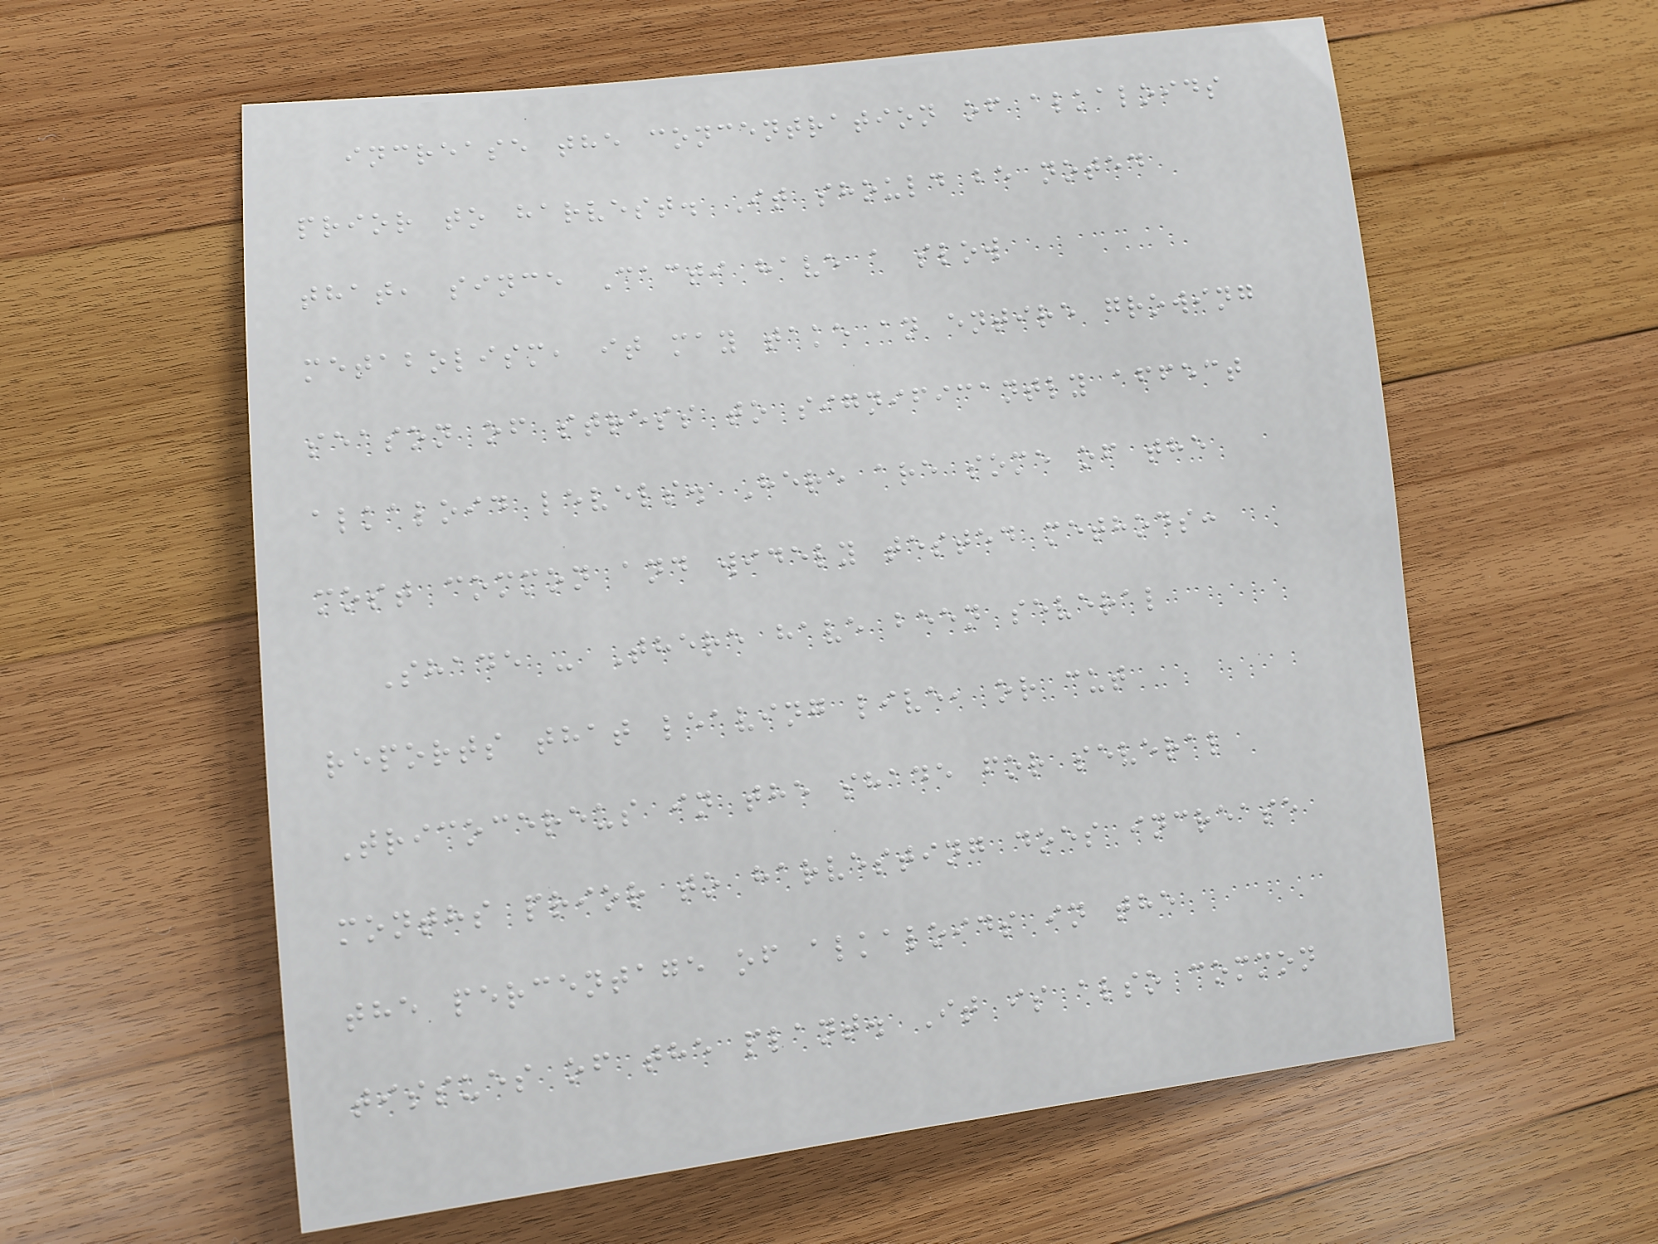increase the concentration of alkaloids
prior to harvest. It should be noted
that, since Cacti have a slow
metabolism, it may take an entire growing
season of stress to significantly affect
alkaloid levels. Here are some of the
most common and widely tested methods:
Shade - There have been several
reports that leaving live, or cut
Tricocereus in the shade for several
months prior to harvesting does increase
the percentage of alkaloids in the
tissues of the plant. It is also common
